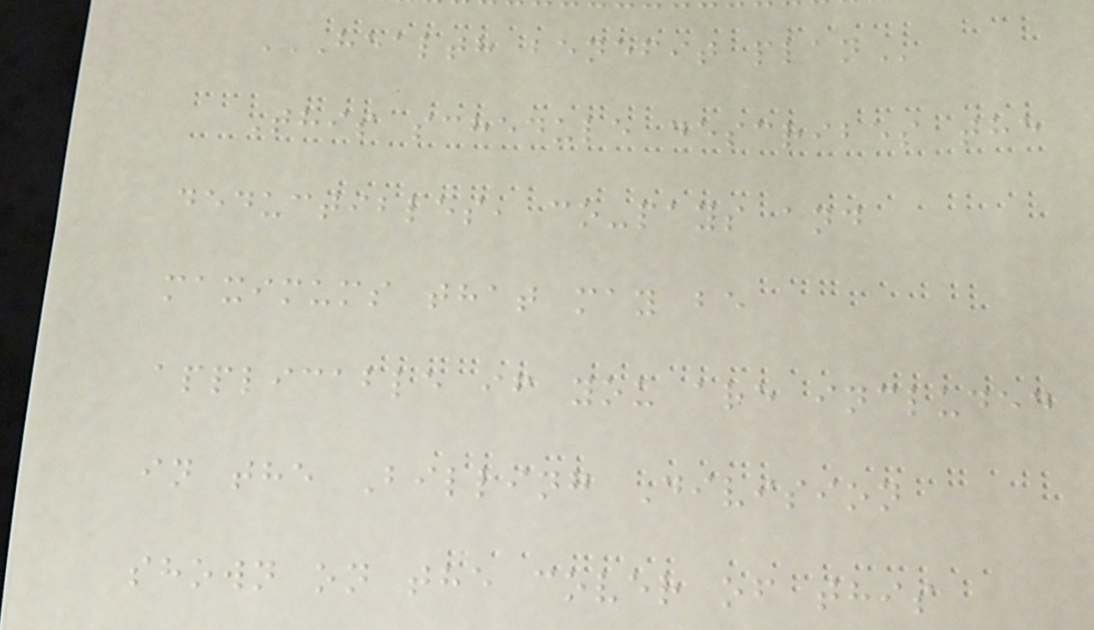HEALTH BENEFIT PLAN
This schedule describes the
deductibles, co-pays and
maximums that may be
applicable if you are included
in the Billing Division
shown on the cover of this
